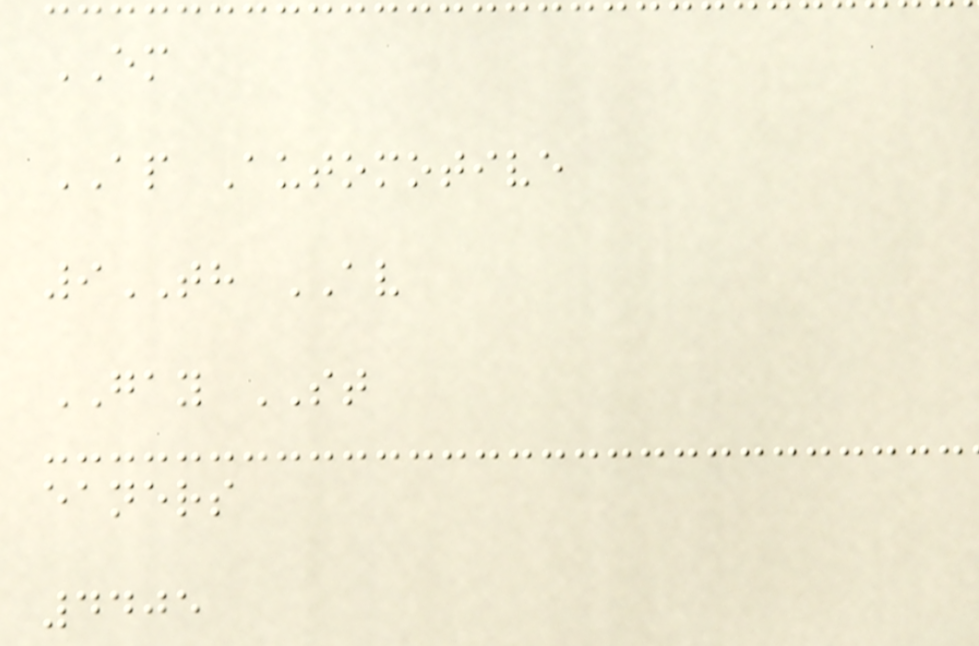EM
AP Automotive
9TH AV
GAY ST
eaners
4405
